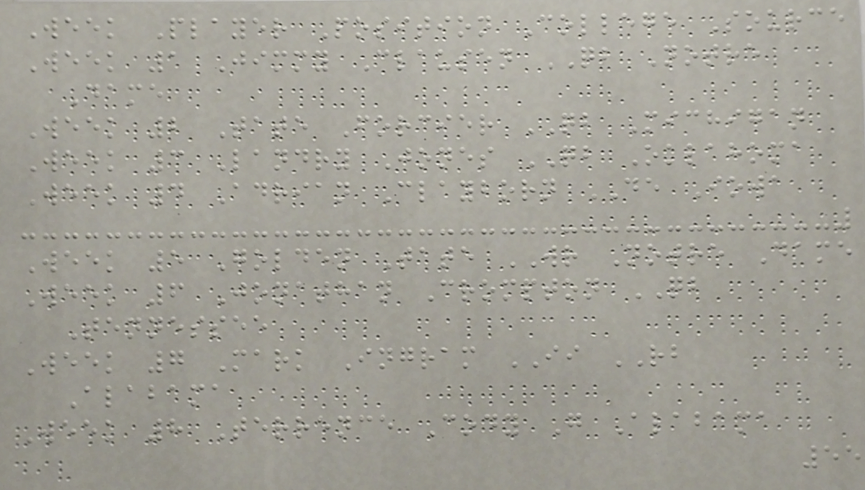Week Player Position College Source
Week 1 Jimmy Clausen QB Notre
Dame
Week 2 Tate Forcier QB Michigan
Week 3 Landry Jones QB Oklahoma
Week 4 Adrian Clayborn DE Iowa
Week 5 Golden Tate WR Notre Dame
Week 6 Jonathan Crompton QB
Tennessee
Week 7 Mark Ingram II RB
Alabama
Week 8 Terrence Cody G Alabama
55
